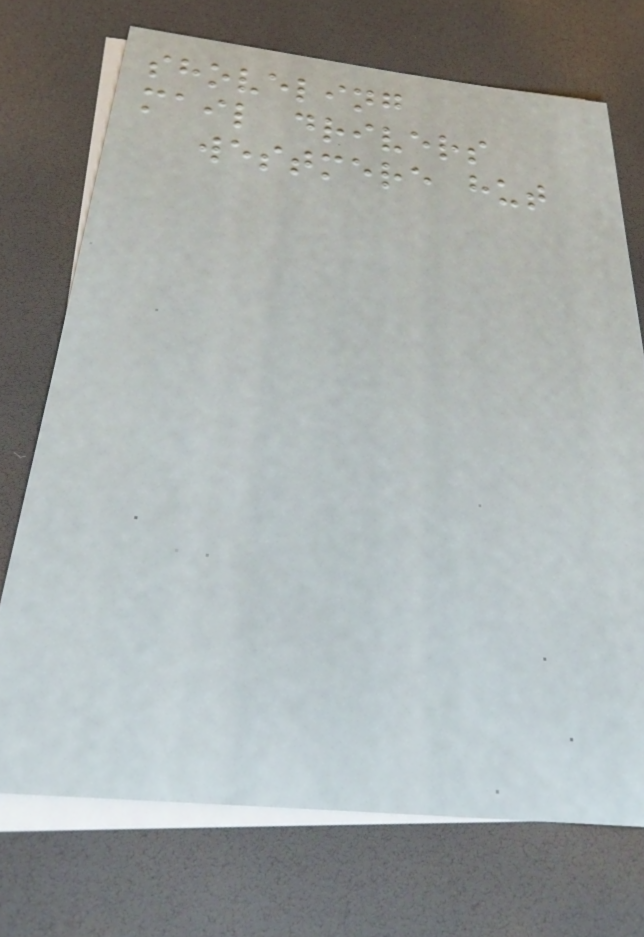shoveling
mail drivers
westmere hut
